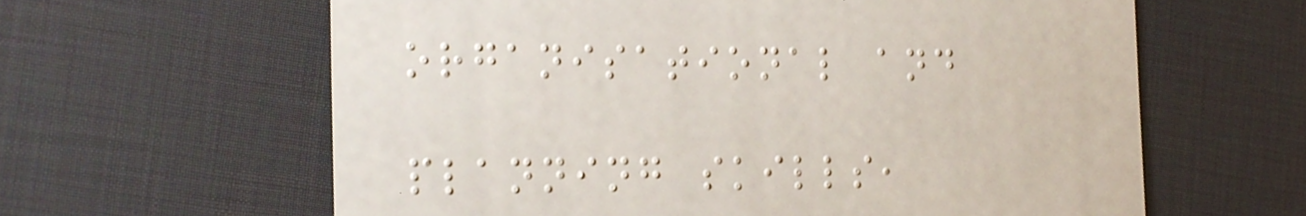organisational and
planning skills,
